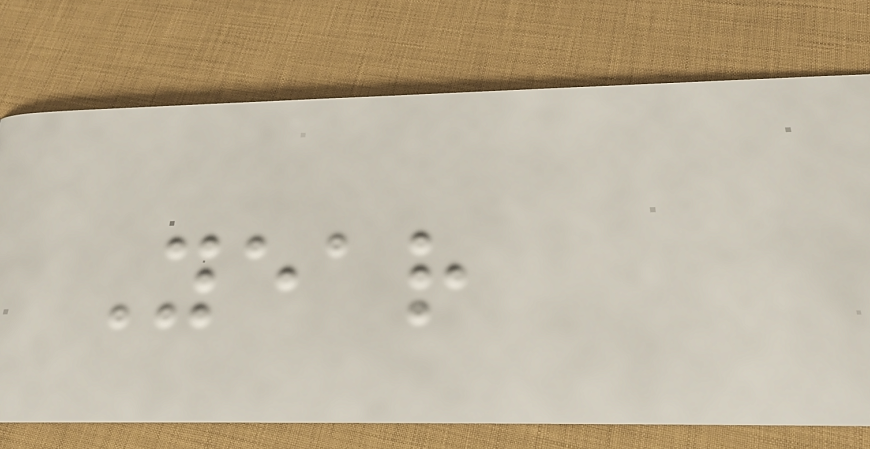Year
